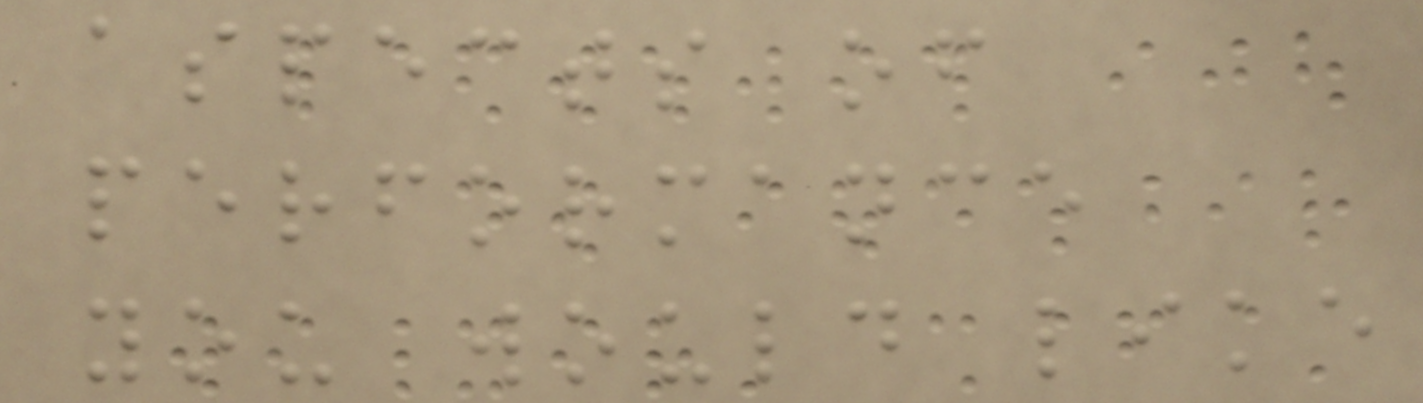aspects of
performance
you would like
